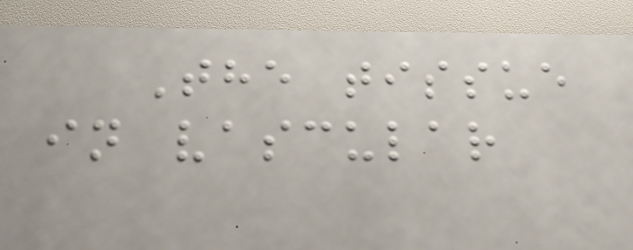The tissue
in vascular
